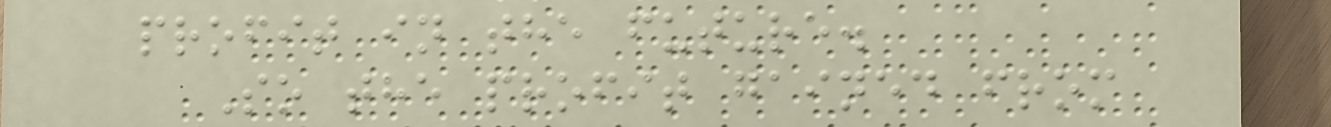profit in the future.
So the profit gained from
